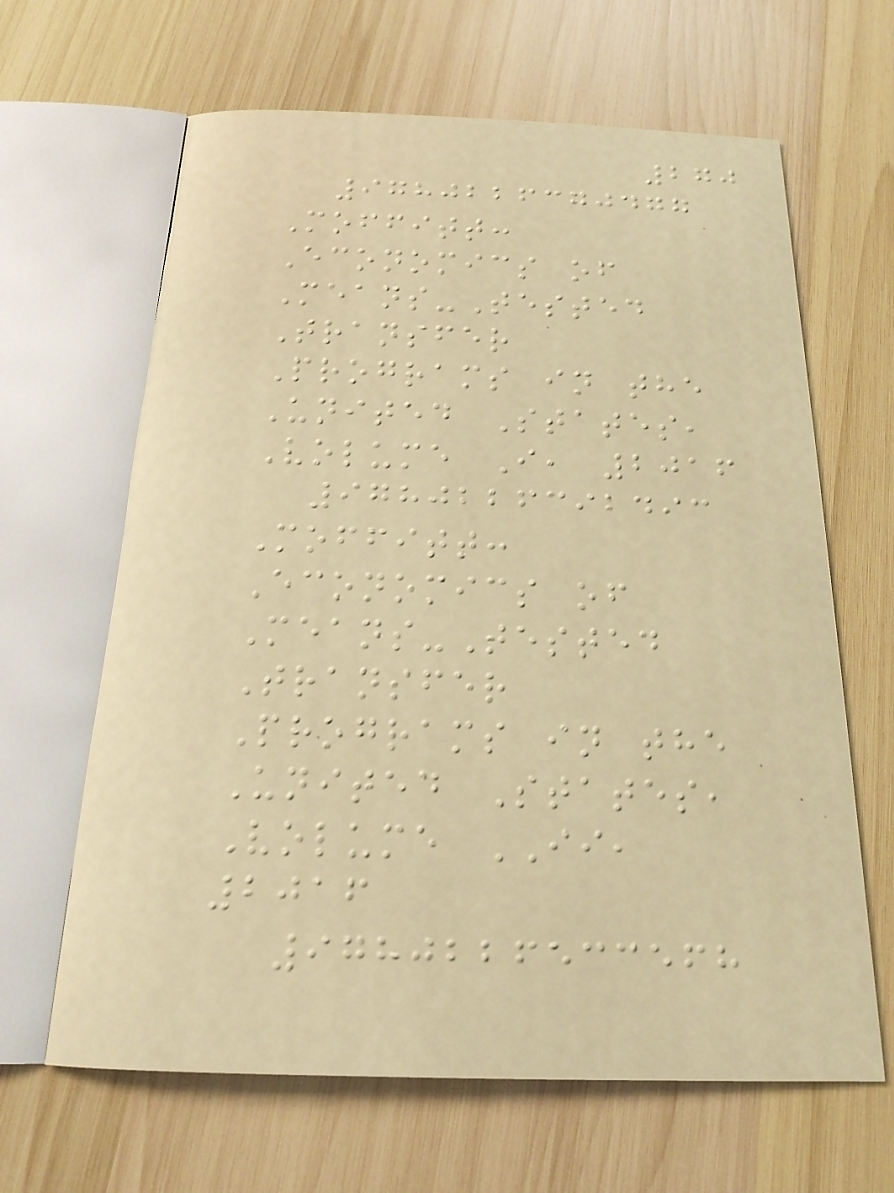270
9780226370477
Moffitt:
Economics of
Means-Tested
Transfer
Programs in the
United States,
Volume I, 2016
9780226392493
Moffitt:
Economics of
Means-Tested
Transfer
Programs in the
United States,
Volume II,
2016
9780226533568
